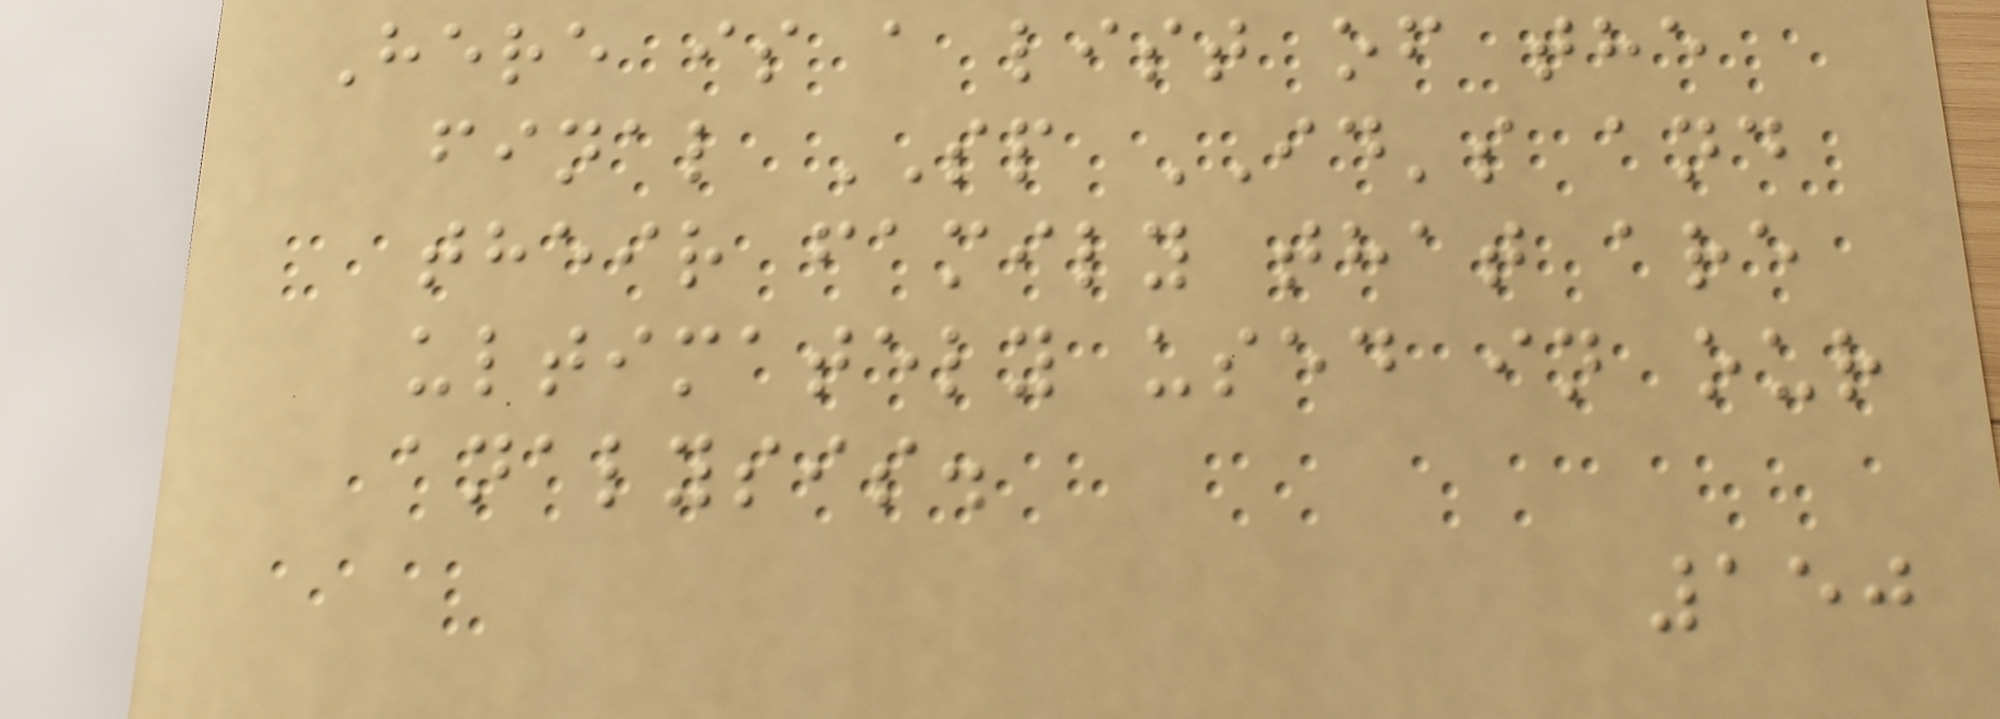Here is a list of the
final SP ID's and
their family that are
ultimately used in our
analysis.
150
